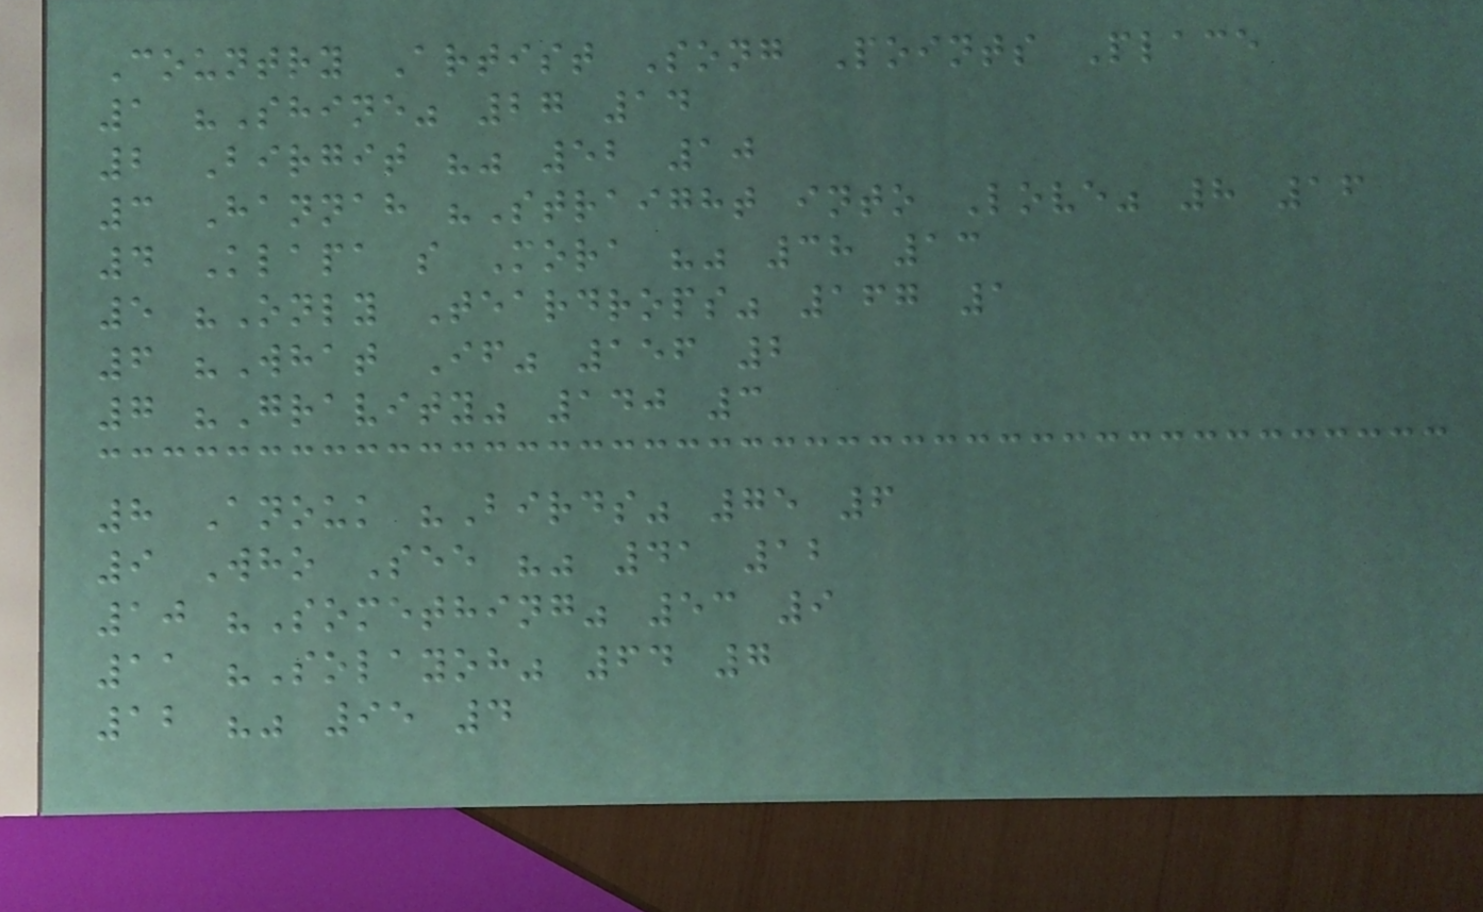Country Artist Song Points Place
1 "Shine" 27 14
2 Birgit "" 52 10
3 Hannah "Straight into Love" 8 16
4 Klapa s Mora "" 38 13
5 "Only Teardrops" 167 1
6 "What If" 156 2
7 "Gravity" 140 3
8 Anouk "Birds" 75 6
9 Who See "" 41 12
10 "Something" 53 9
11 "Solayoh" 64 7
12 "" 95 4
